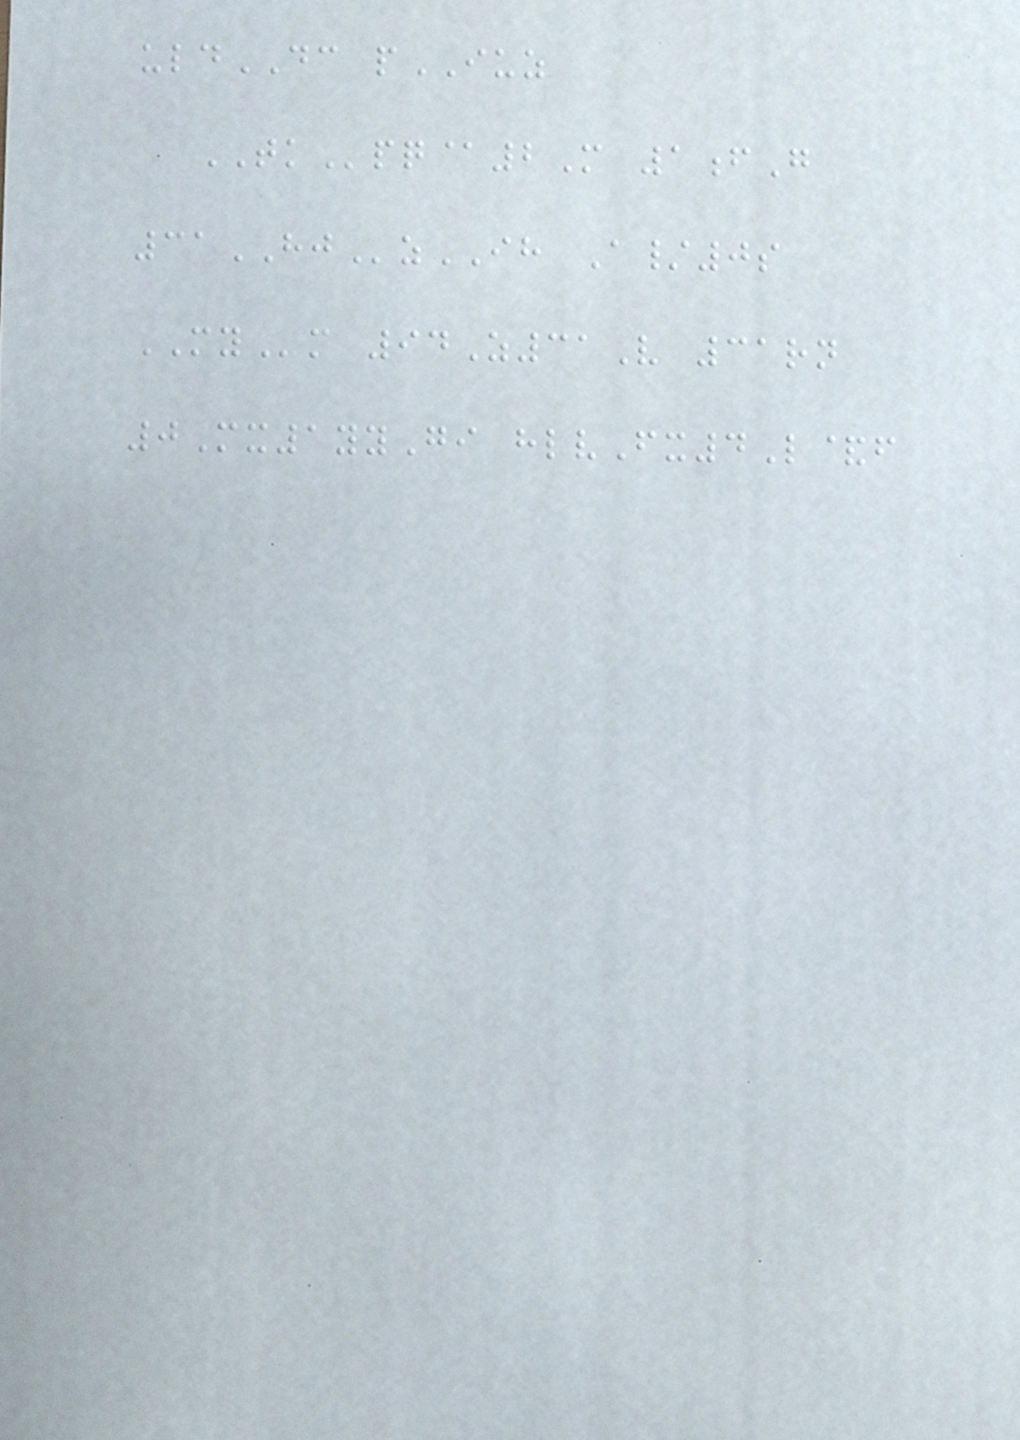uldDC pIUZ
TKpq@2M 1fG
31HJzIH A/0s
MYm 94Z31V 31rn
0Mx1yyGi hlvFx4L&f
